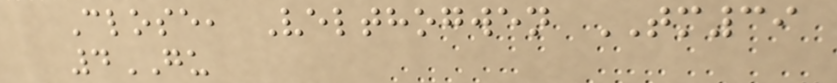Close, Velthogwen TM39
4GU
